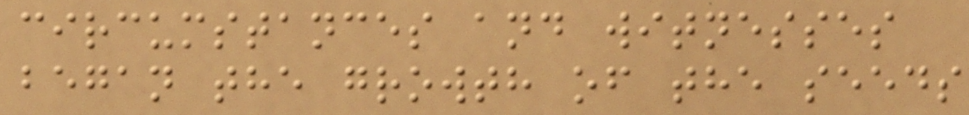circumstances and witnesses
began the growth of the seeds
